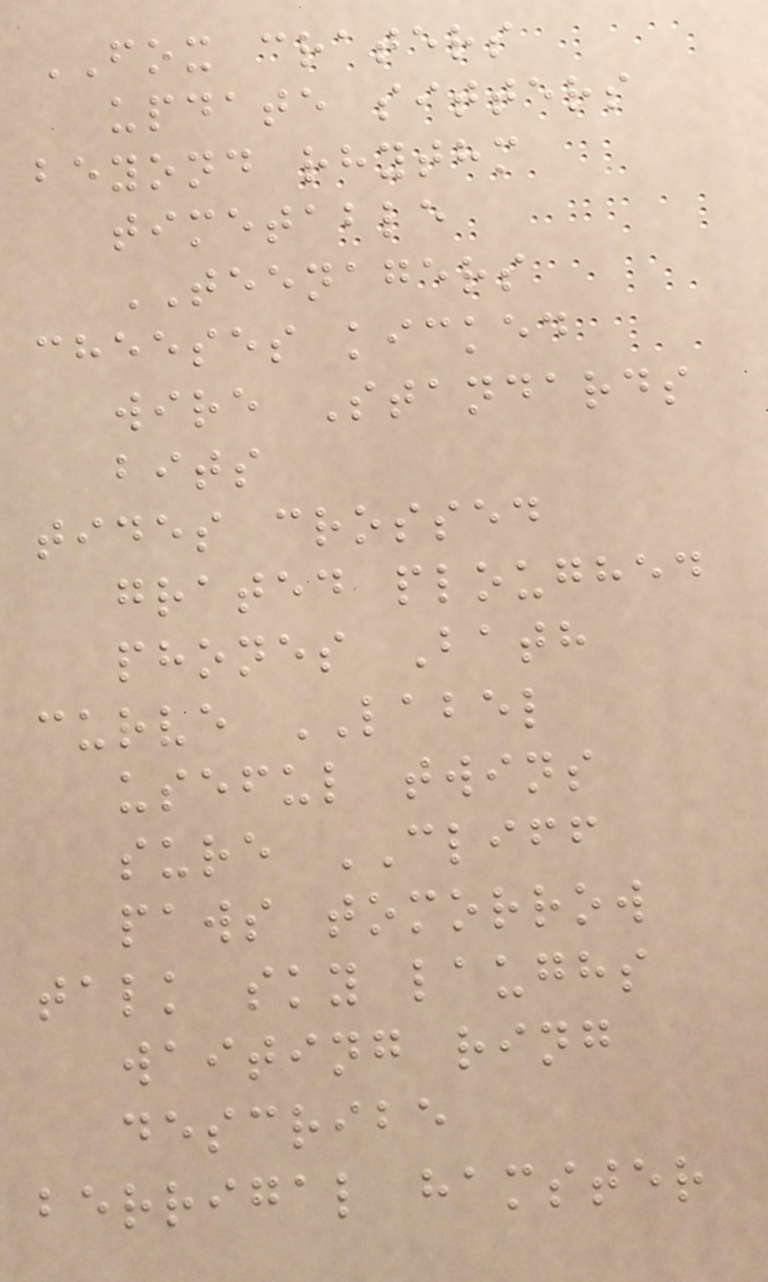FOX craters
update sitters
beyond rhythm
timetable
TEENAGERS
cheeses kicked
wire Standards
bits
tides crossed
grated ploughed
phones Bath
curve LABEL
useful twins
sure CLIFF
paws tomorrow
talk sky laughs
waiting ring
describe
berrigal hamster
